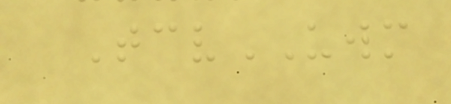TcvUWM
